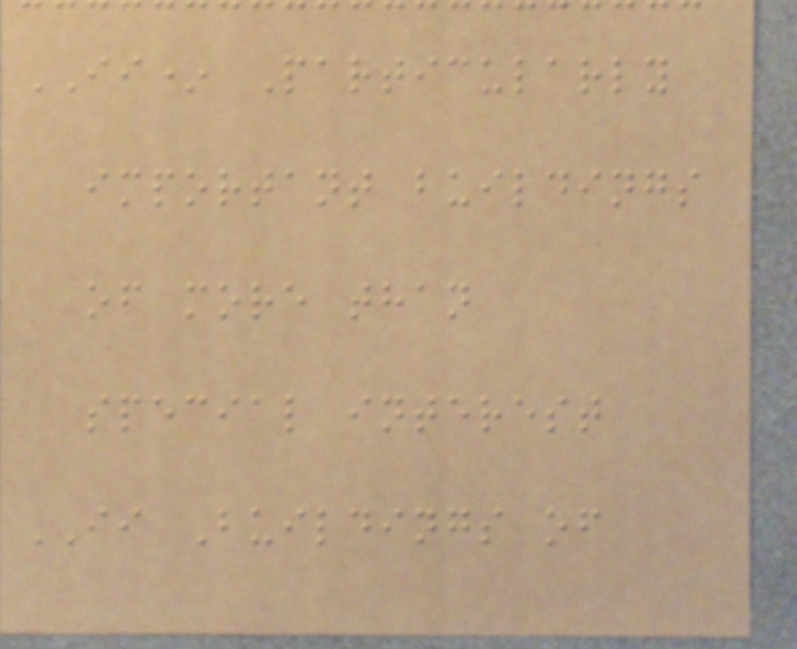II* Particularly
important buildings
of more than
special interest
II Buildings of
